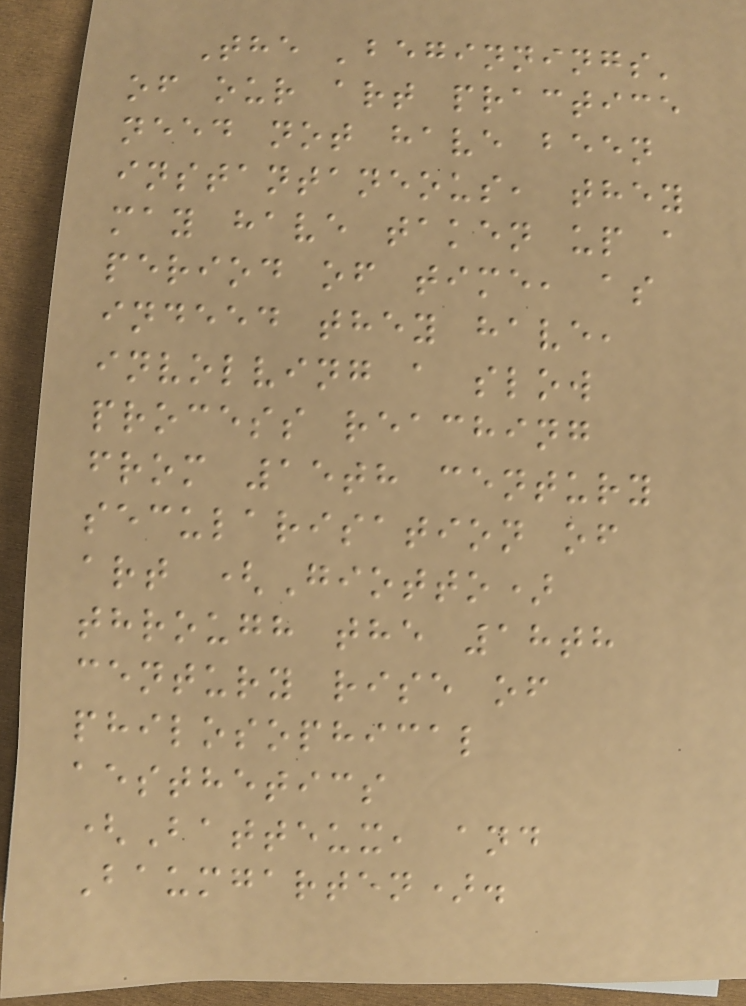The 'beginnings'
of our art practice
need not have been
instantaneous, they
may have taken up a
period of time, as
indeed they have,
involving a slow
process reaching
from 15th century
secularisation of
art (Giotto)
through the 18th
century rise of
philosophical
aesthetics
(Batteux, and
Baumgarten).
